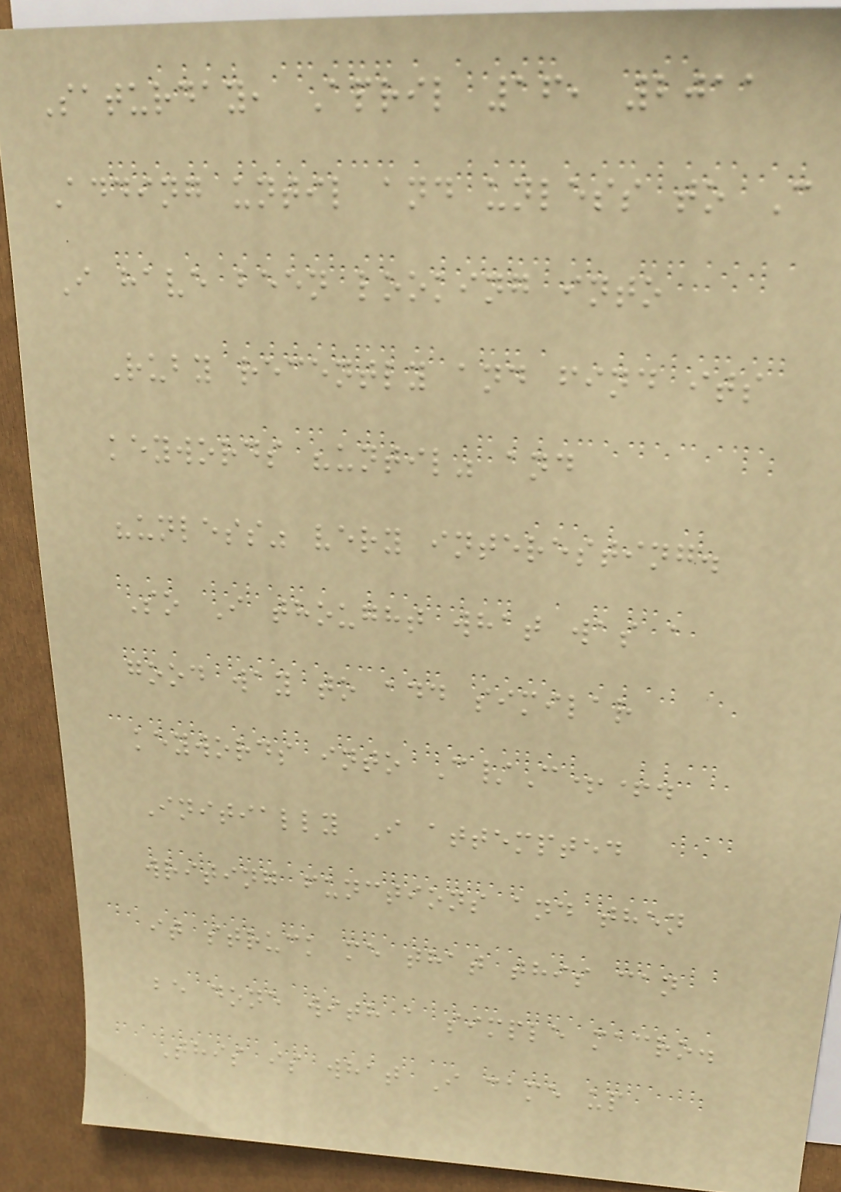Saturday, April 16, 2011
Adding until and unless to C
I have been looking into
Ruby recently and find its
keywords "until" and
"unless" very interesting.
So I thought what was a
good way to add similar
keywords into C/C++.
Initially I attempted
writing functions and then
it struck me that this can
be done with a simple macro.
This is what I came up
